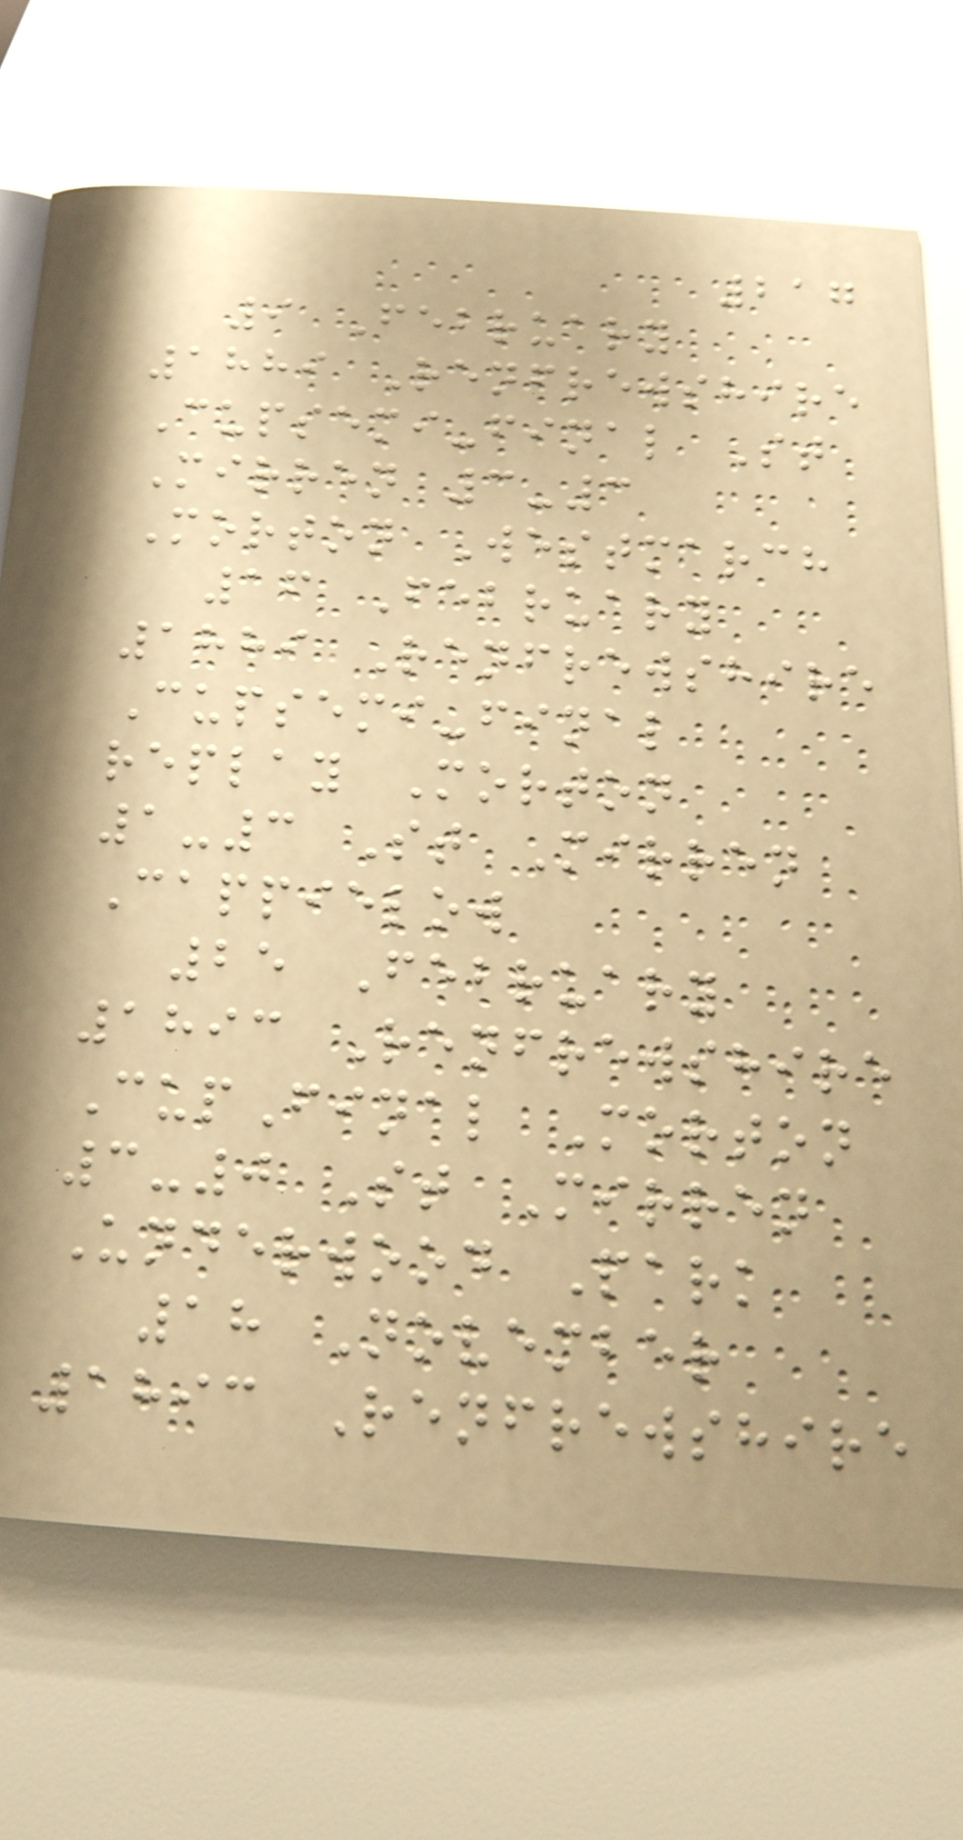217
9 February
1889 Renfrewshire
Cupsemi-final St
Mirren 3-3
Morton Westmarch
16 February
1889 Renfrewshire
Cupsemi-final
replay Morton
1-3 St Mirren
Cappielow
25 February
1893 Renfrewshire
CupFinal Morton
3-0 St Mirren
Underwood Park
18 November
1893 Renfrewshire
